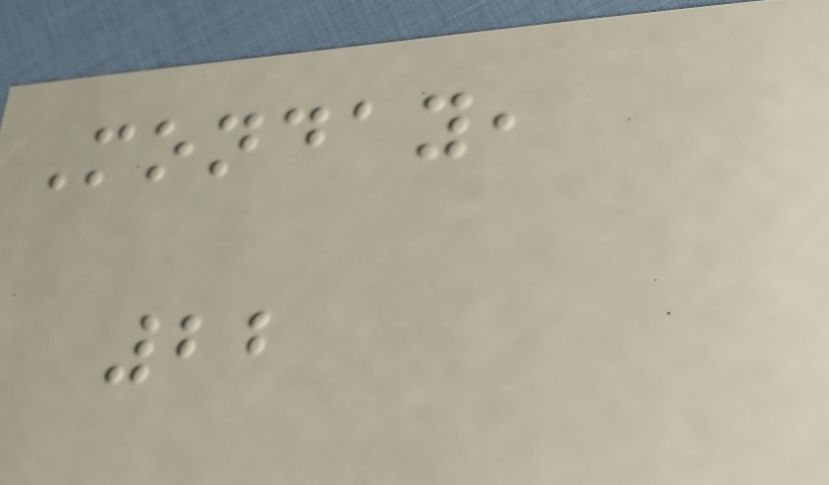Monday,
22
